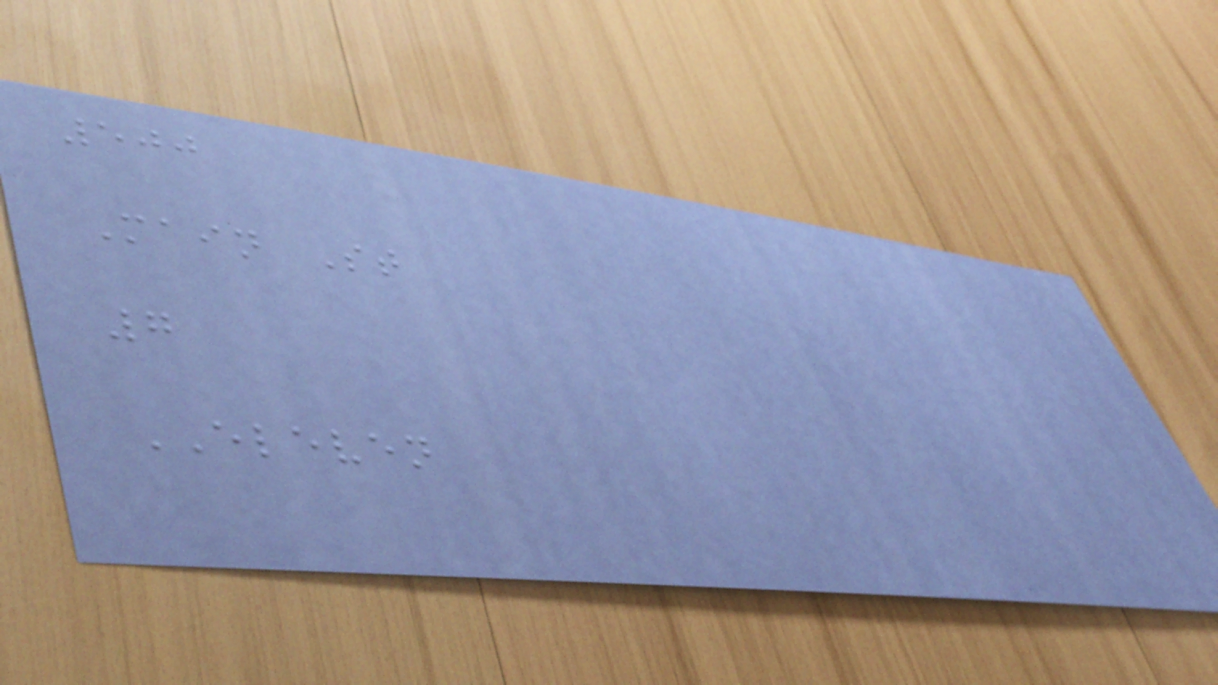500
Main St
7
ELEVEN
